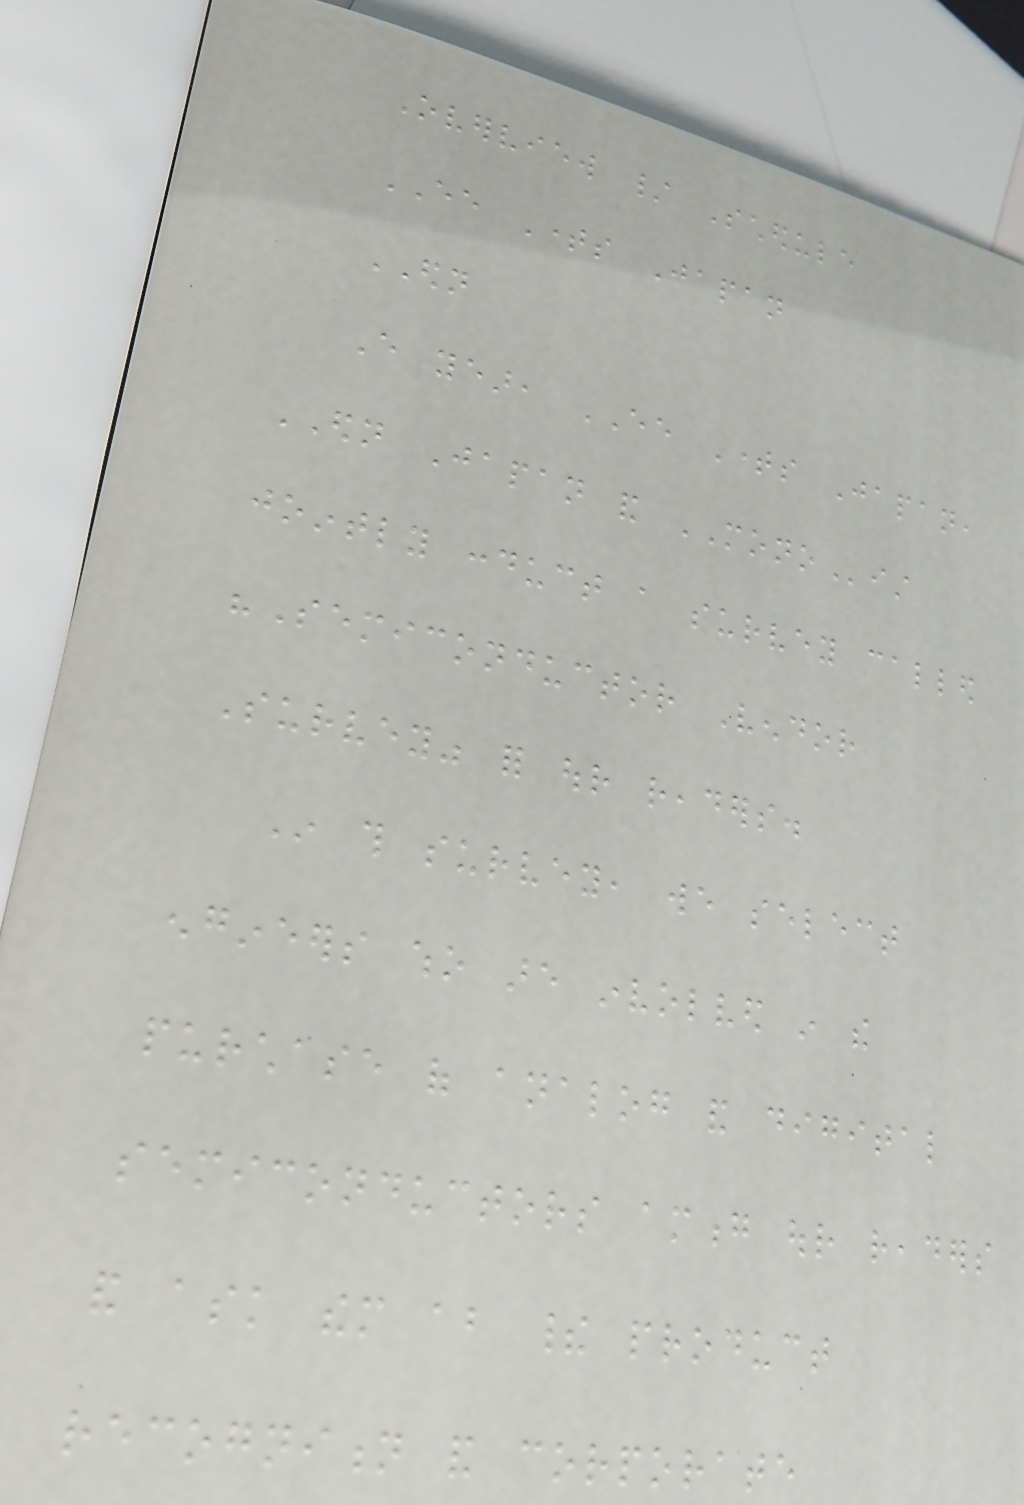Overview / Schedule
EE Times Japan
EDN
Every year, EE Times Japan,
EDN Japan and MONOist
jointly conduct a survey called
"Semiconductor Vendor
Survey" for our readers.
In this survey, we select
engineers who are involved in the
purchase of analog and digital
semiconductors among our readers
and ask them about their product
recognition and corporate
